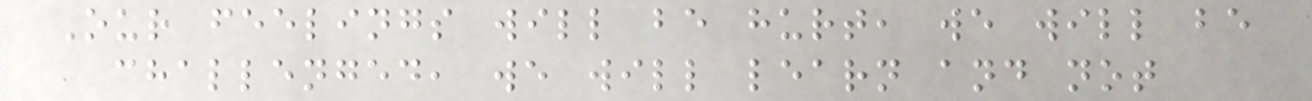Our feelings will be hurt, we will be
challenged, we will learn and not
